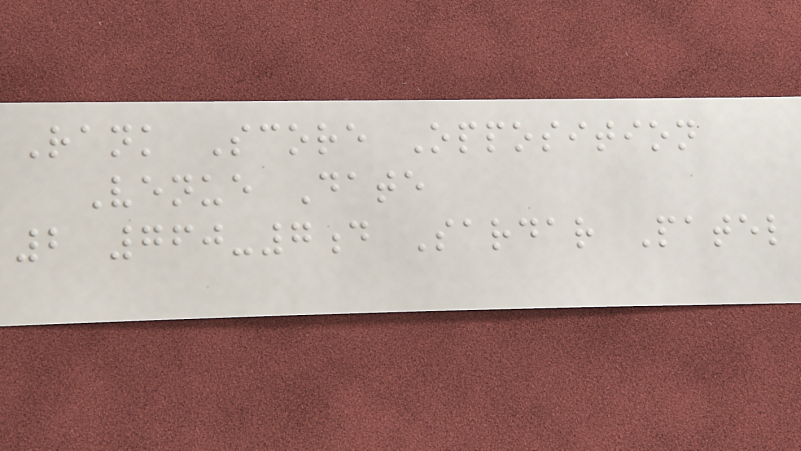Rank Score Opposition
Venue Date
2 760-7d Sardar Patel
